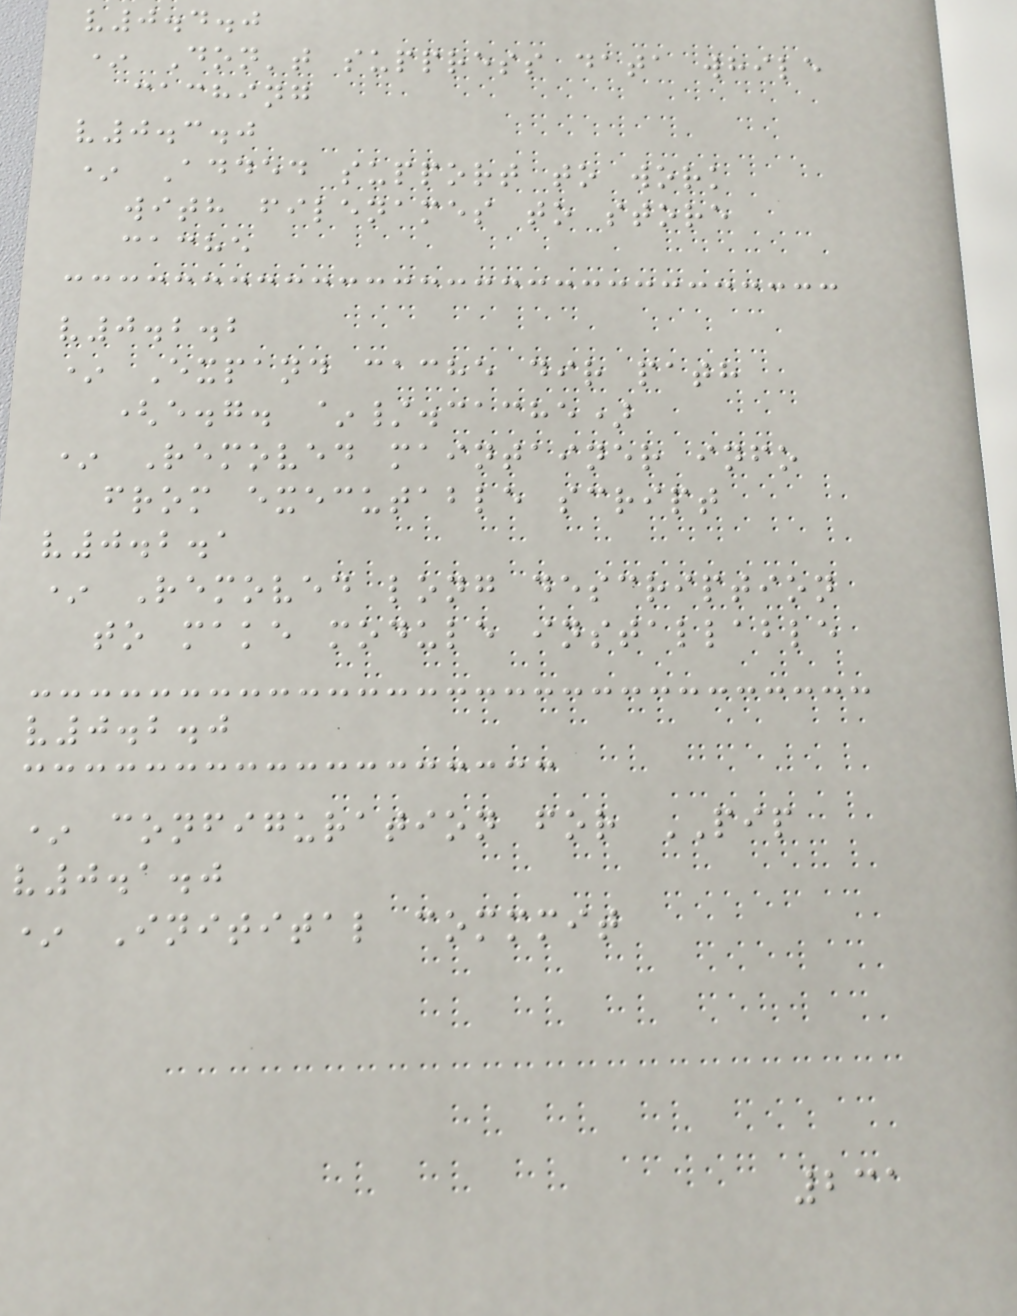v0.4.0
* Don't suppress data while
caching
v0.3.0
* Added support to work
with filenames to store
cache
v0.2.2
* Expand cache dir path
(e.g. ~/.cache)
* Removed maintainer info
from executable script
v0.2.1
* Removed long description
to make module installable
v0.2.0
* configuration for PIP
v0.1.0
* Initital commmit
231
